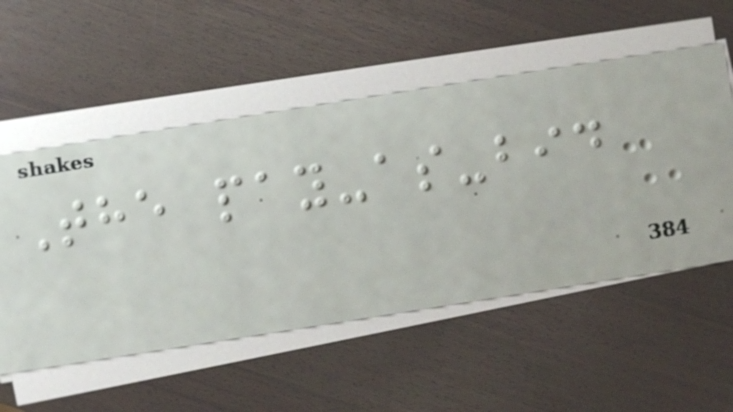The pay-as-bid
